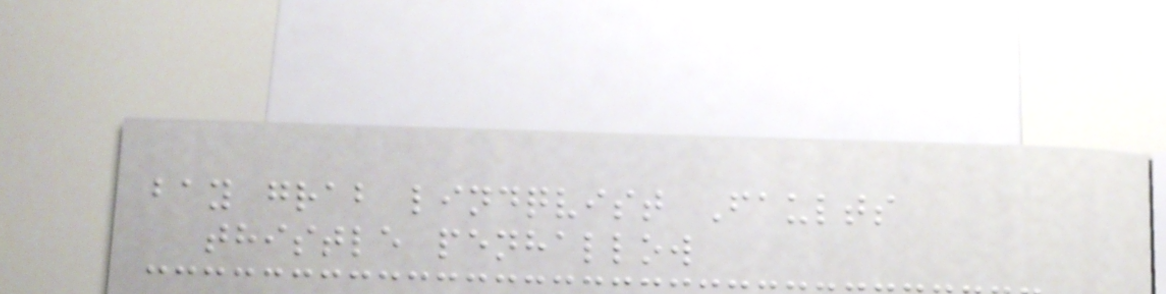bay grab lindqvist Faults
thistle penhallow
